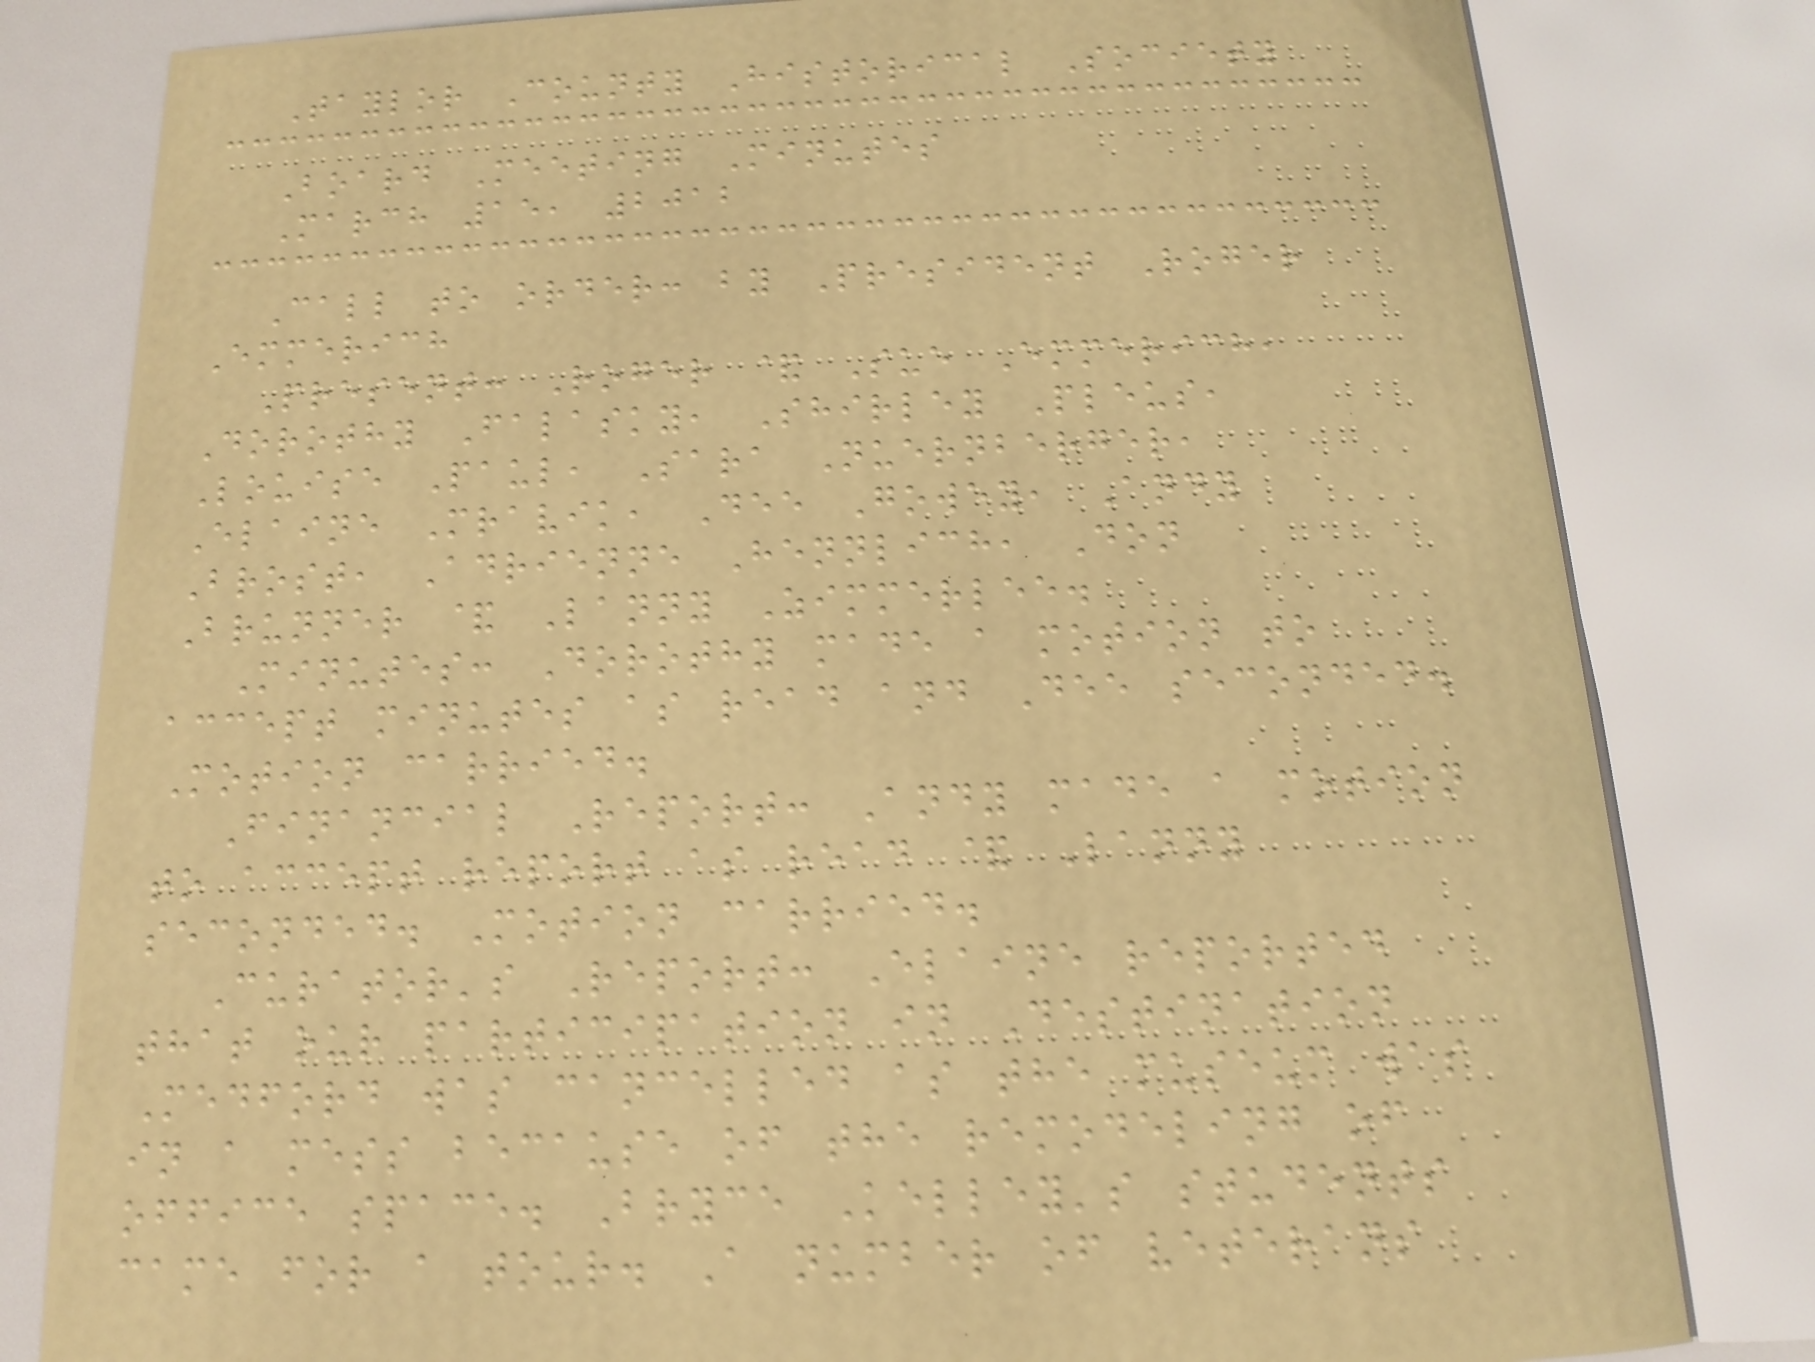Taylor County Historical Society
Board Meeting Minutes
March 15, 2012
Call to order: by President Roger
Emmerich
Present: Roger & Sue Emmerich,
Dorothy Falasky, Shirley Pleus,
Louise Paul, Sara Nuernberger,
Elaine Mravik, Dee Gowey, Andy
Brost, Adrienne Hennlich, Don
Brunner & Lanny Zimmerlee.
Minutes: Dorothy made a motion to
accept minutes as read and Dee seconded.
Motion carried.
Financial Report: Andy made a motion
to accept report as read & Lanny
seconded. Motion carried.
Curator's Report: Elaine reported
that our participation in Destination
Medford was cancelled as the museum was
in a mess because of the remodeling of
office space. Bryce Kelley's students
came for a tour. A number of veterans
